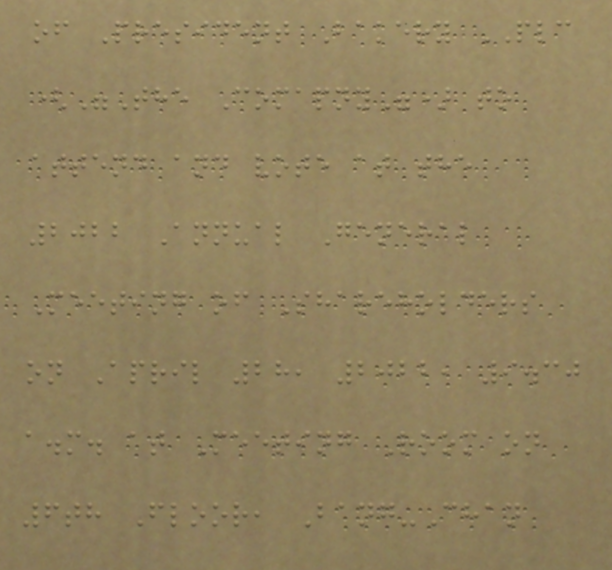of President Bakery PLC
("The Comapny") to
attend and vote at the
2022 Annual General
Meeting of Shareholders
on April 28, 2022, 9.30
a.m. at Meeting Room on
6th Floor, Bang-Chan
